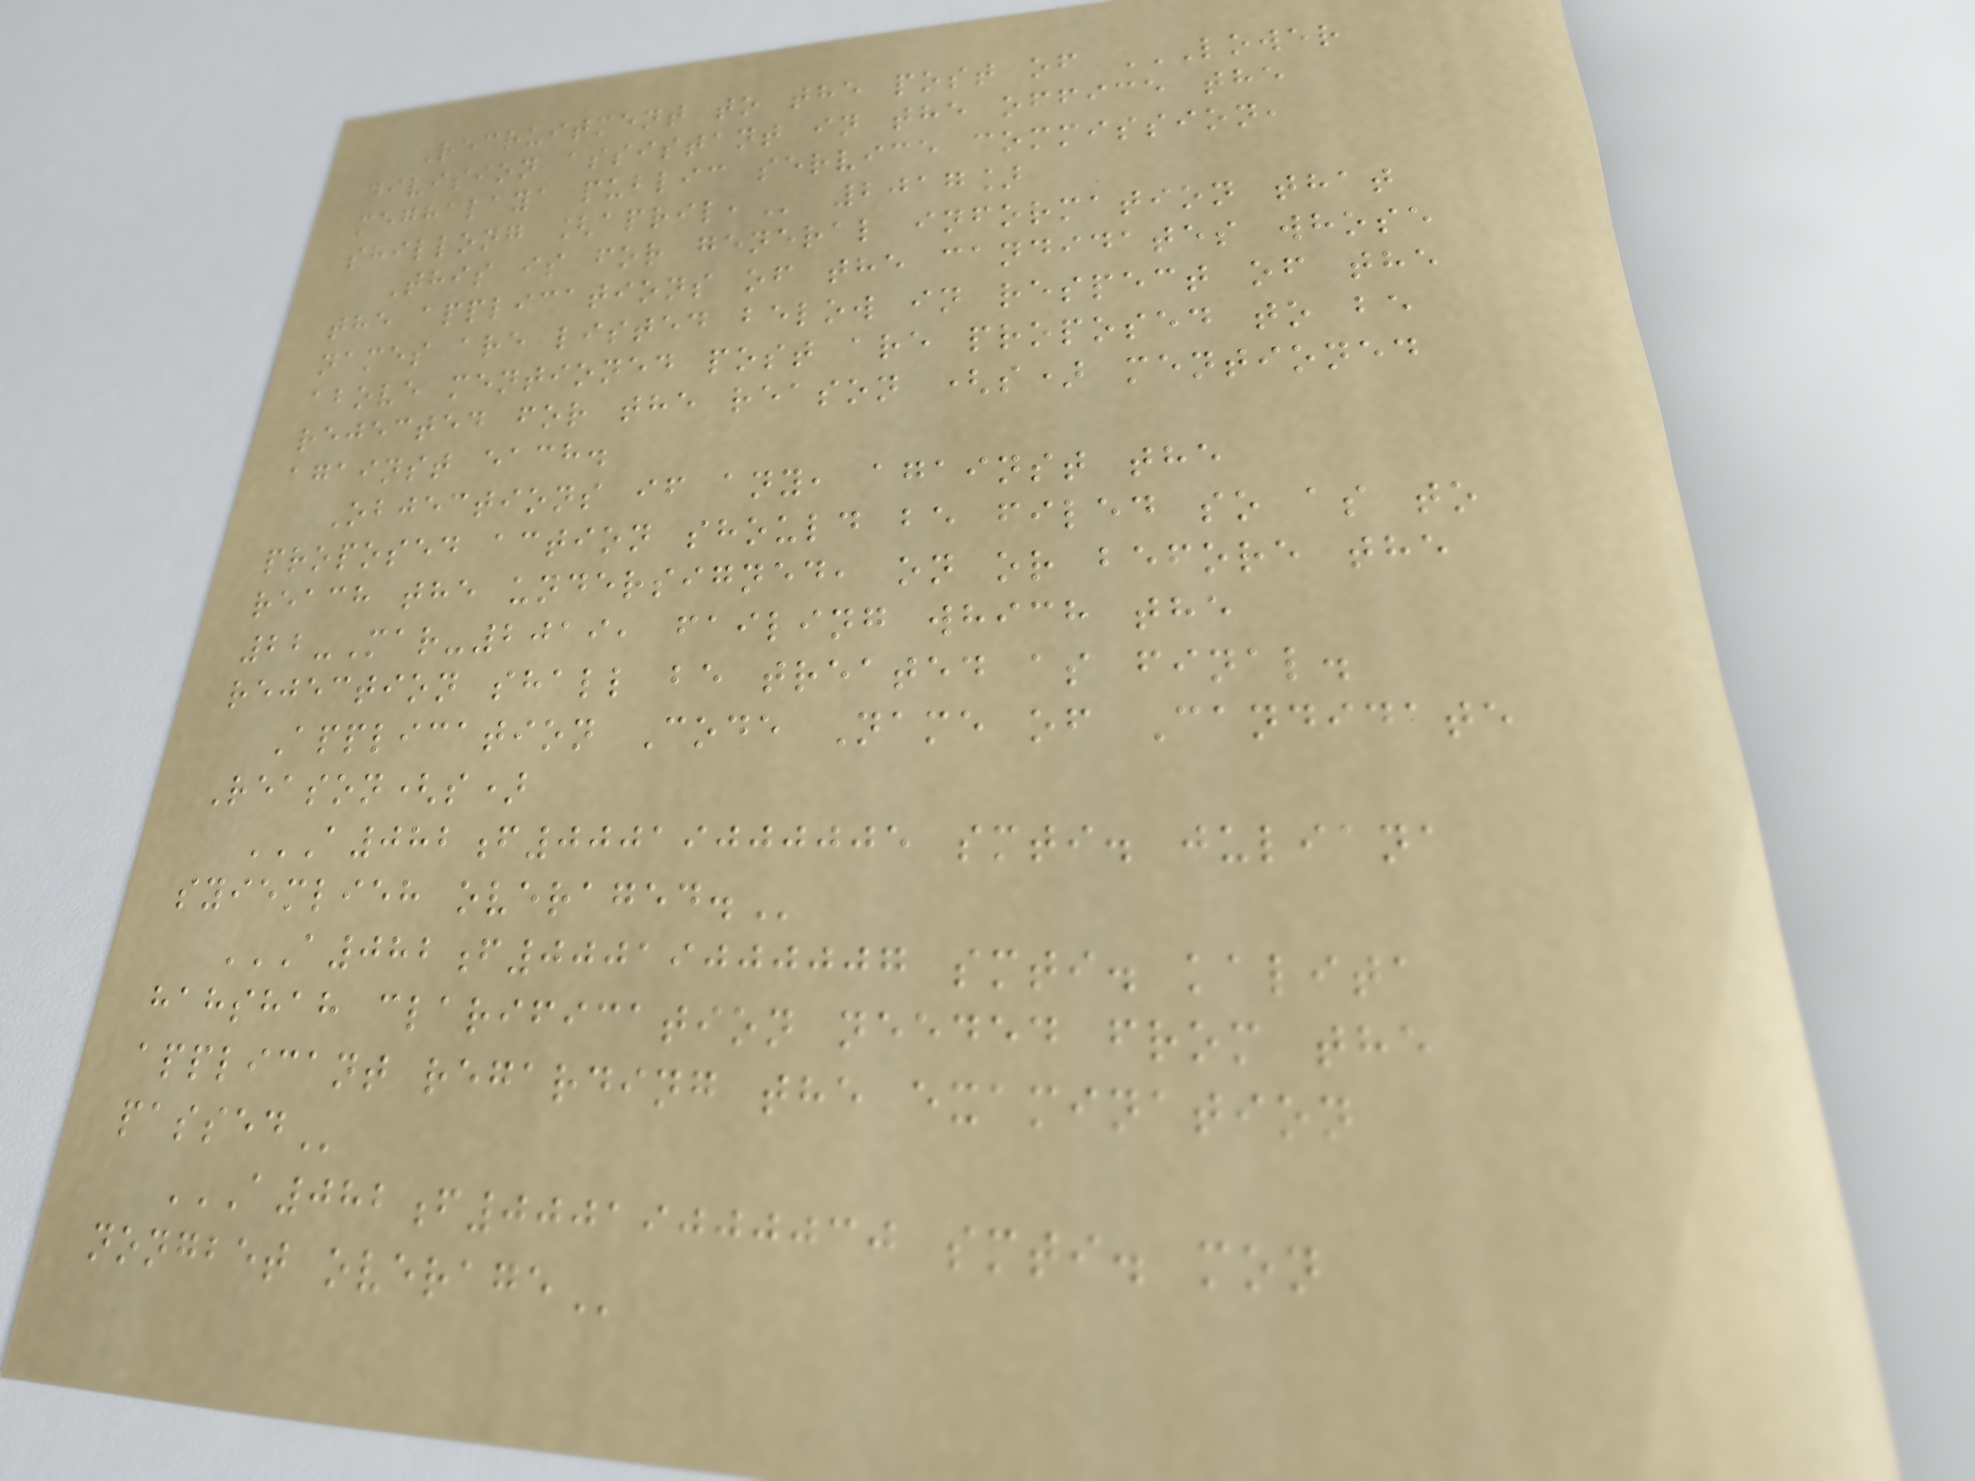Recruitment to the post of LOWER
DIVISION ASSISTANT IN THE OFFICE THE
MEGHALAYA PUBLIC SERVICE COMMISSION,
SHILLONG [APRIL, 2017]
This is for general information that
the applications of the candidates whose
names are listed below in respect of the
above mentioned post are proposed to be
rejected for the reason (s) mentioned
against each.
Objections if any, against the
proposed action should be filed so as to
reach the undersigned, on or before the
22-Mar-2019, failing which the
rejection shall be treated as final.
Application Code Name of Candidate
Reason(s)
A082F00019000005 SMTI. JULIANA
SYIEMLIEH OVERAGED.
A082F00019000007 SMTI. KALITA
HAHSHAH CLARIFICATION NEEDED FROM THE
APPLICANT REGARDING THE EXAMINATION
PASSED
A082F00019000030 SMTI. MON
NONGBET OVERAGE
